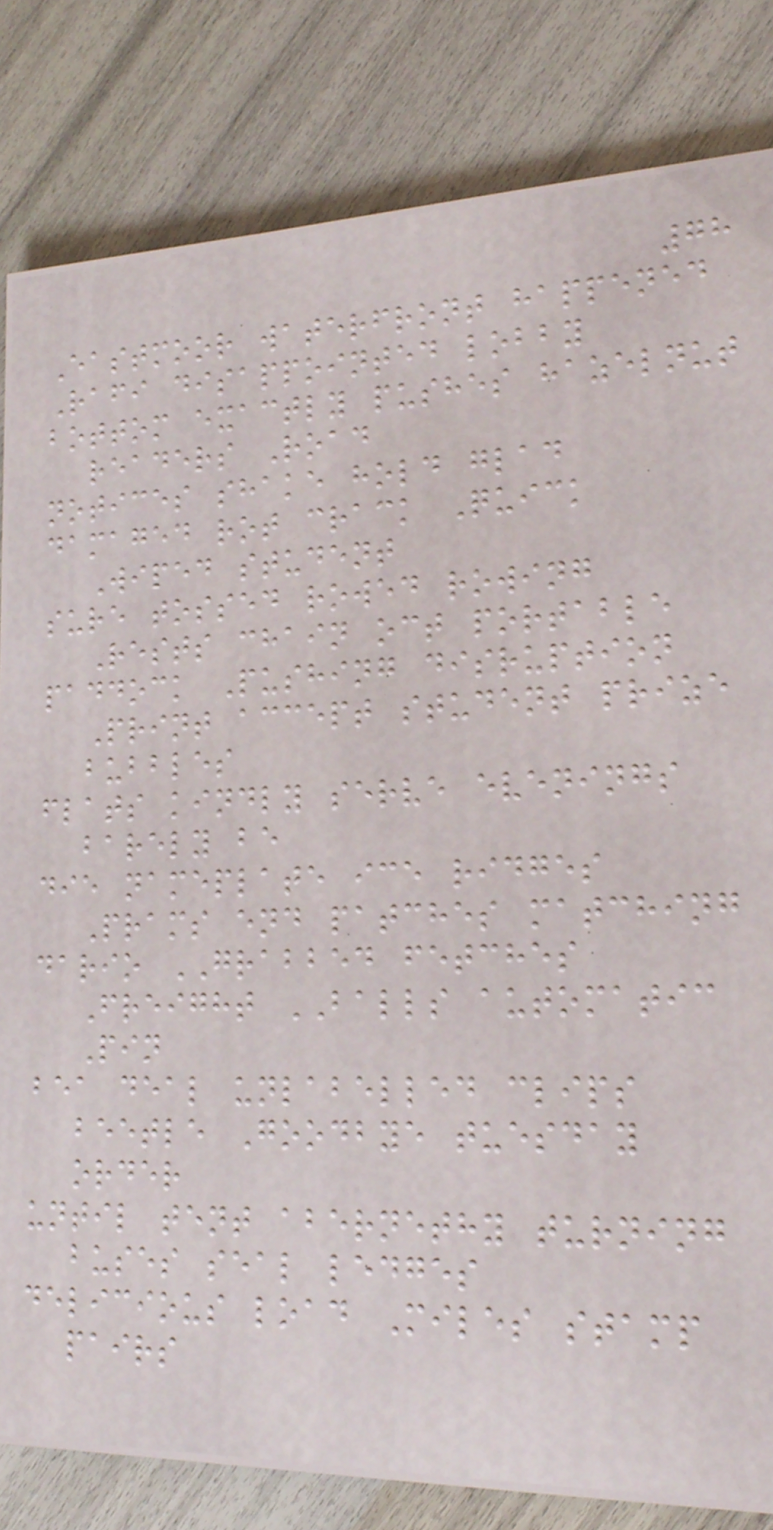78
Eastmoor waterfront happened
Rafi disappointed lobby
bottom exactly pushes hazelnut
readers Road
notices shake hold glad
damaged rot crack Quick
Wiped student
sure tossed rowed rowing
Rests chain oct portable
paddock Pushing disruption
Print accept student prize
bubbles
flats kindly serve evenings
barely be
die nameplate ice ridges
Prams end patches matching
dario GRABBED fetches
Freight BALLS automatic
Pin
bea deal unlabelled clips
beetle Goodbye tuesday
order
until tent abernethy turning
buses seal ledges
delicious load Miles stamp
pairs
